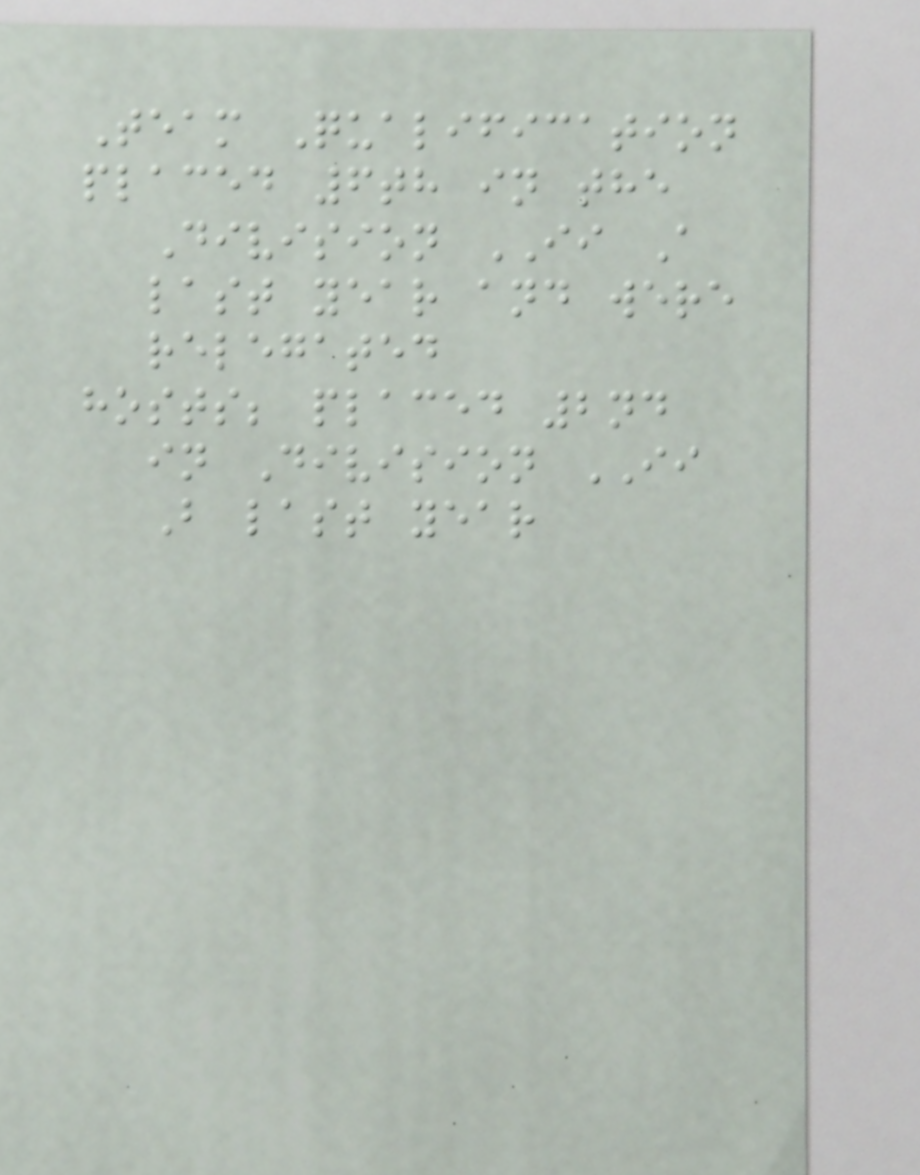Team Qualification
placed 6th in the
Division II A
last year and were
relegated
hosts; placed 2nd
in Division II
B last year
